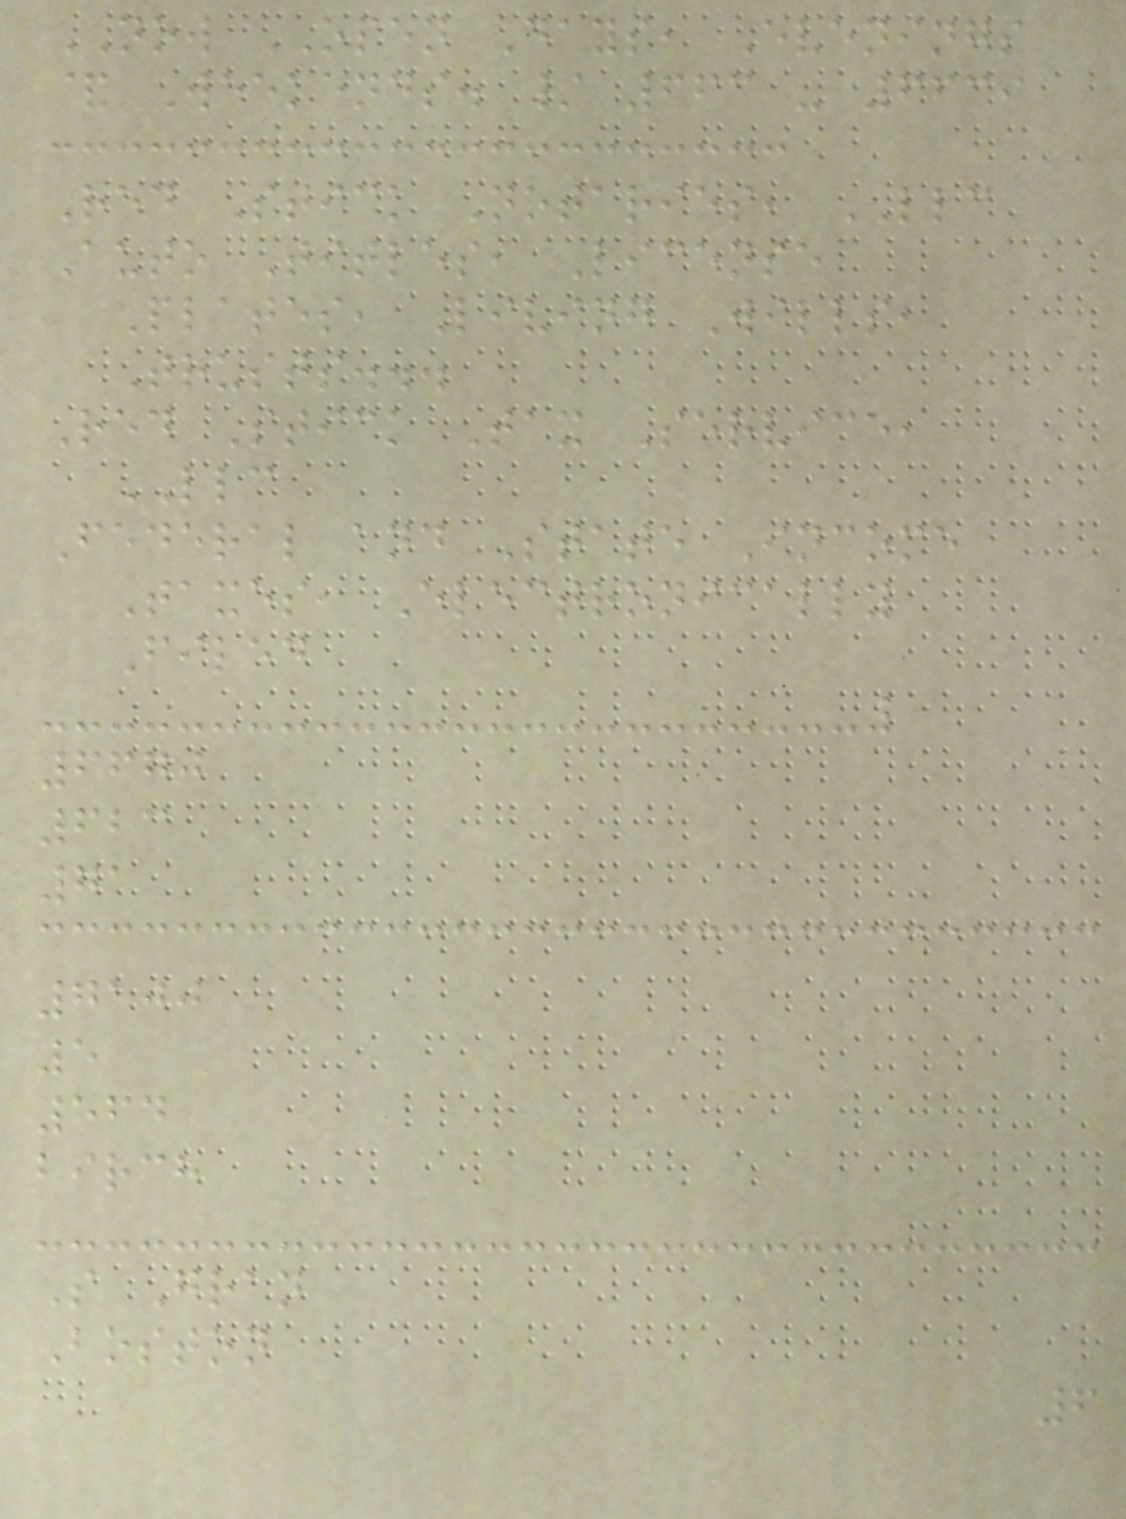NOW OPEN Days, Evenings
& Weekends. / 663 - 6639
Red Stick Notaries, LLC
Auto Titles, License
Plates, Living Wills,
Trusts...
Red Stick Tax Service,
LLC
Federal and State Income
Taxes, Electronically
Filed
6670
623
71
7100
5
564
birch
S Gran
Boston
6
